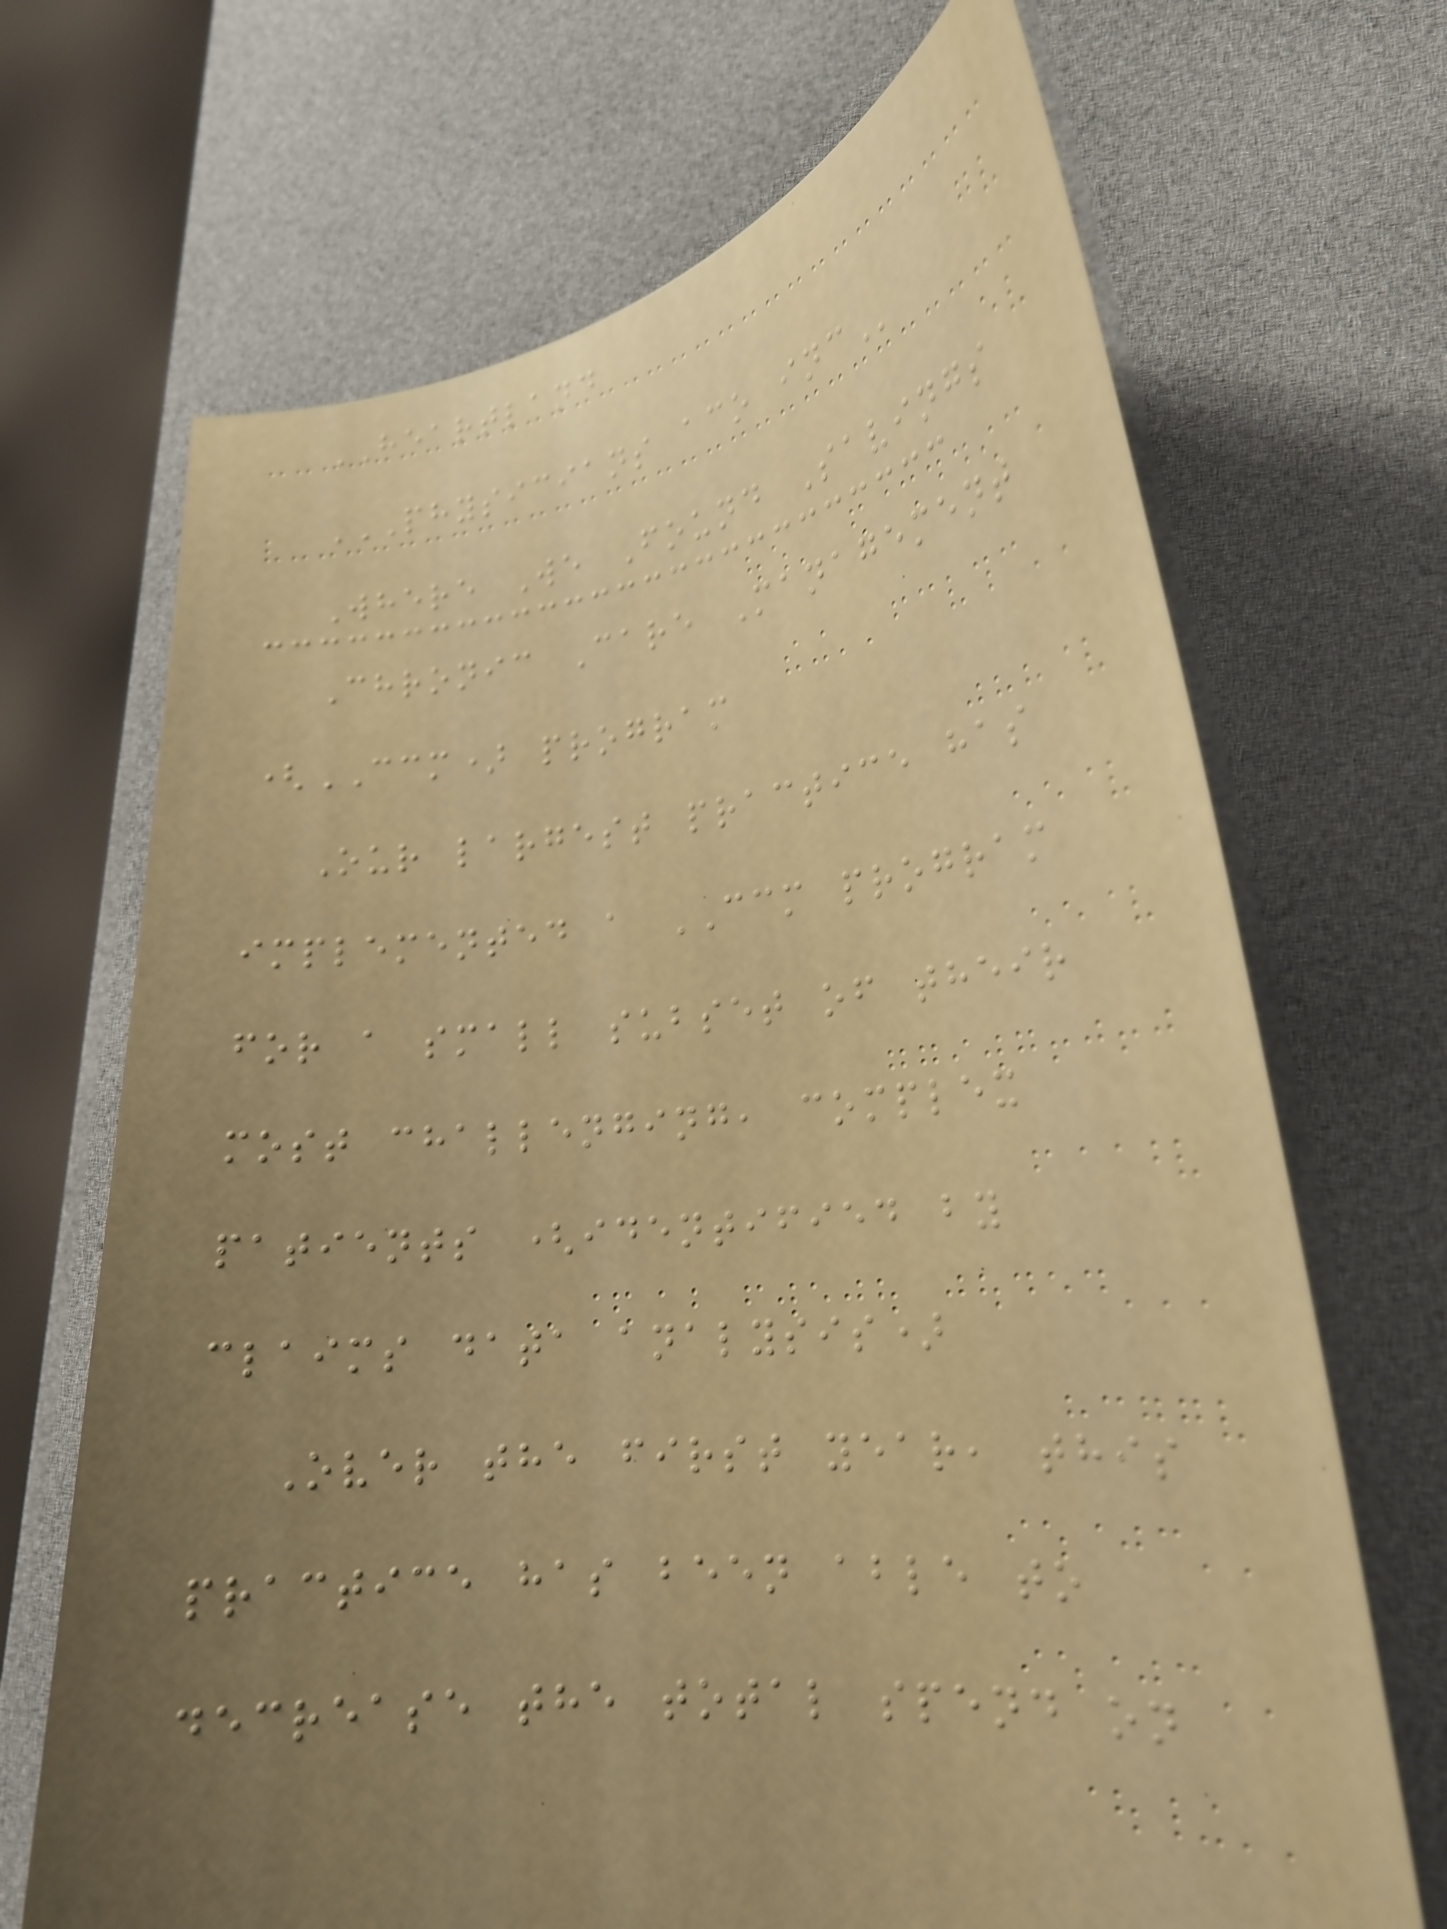HEARTLAND
PHYSICIANS ACO INC
Where We Found Savings
Chronic Care Management
(CCM) program
Our largest practice has
implemented a CCM program
for a small subset of their
most challenging, complex
patients (identified by
claims data analysis)
Over the first year, this
practice has been able to
decrease the total spend on
